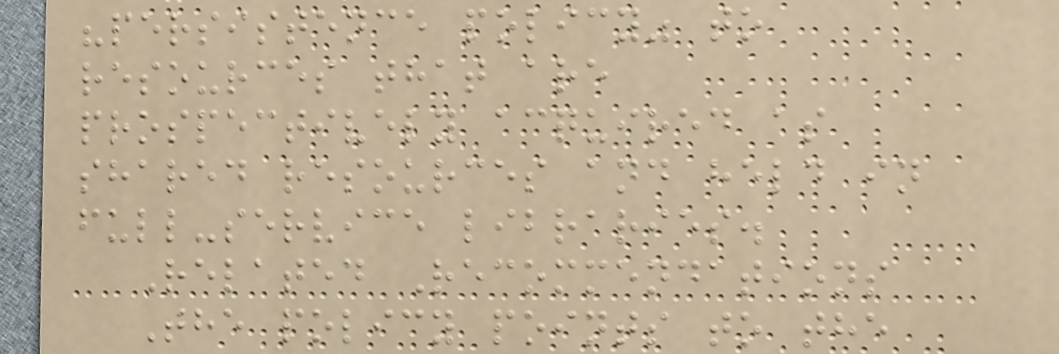"persistence policy" to
resources that are
prospectively acquired as
shared resources and held in
full-service libraries.
Related Recommendations
The policy points to the
